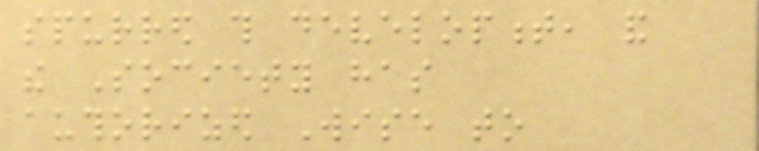spurred this development, and
the Society has
authorized Wise to
